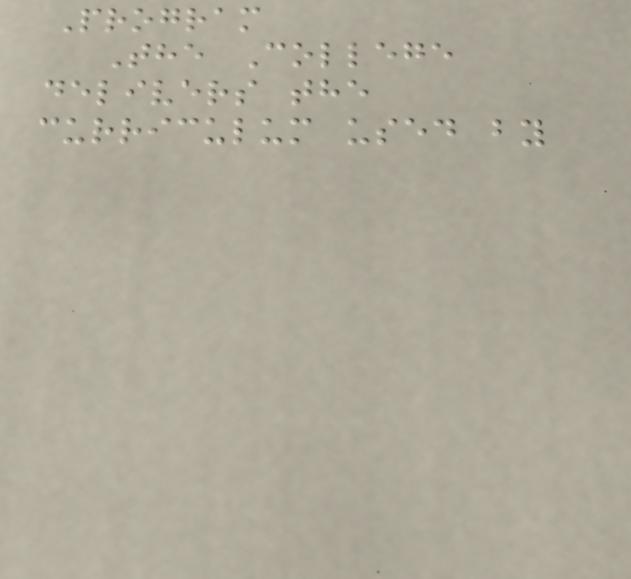Program
The College
delivers the
curriculum used by
